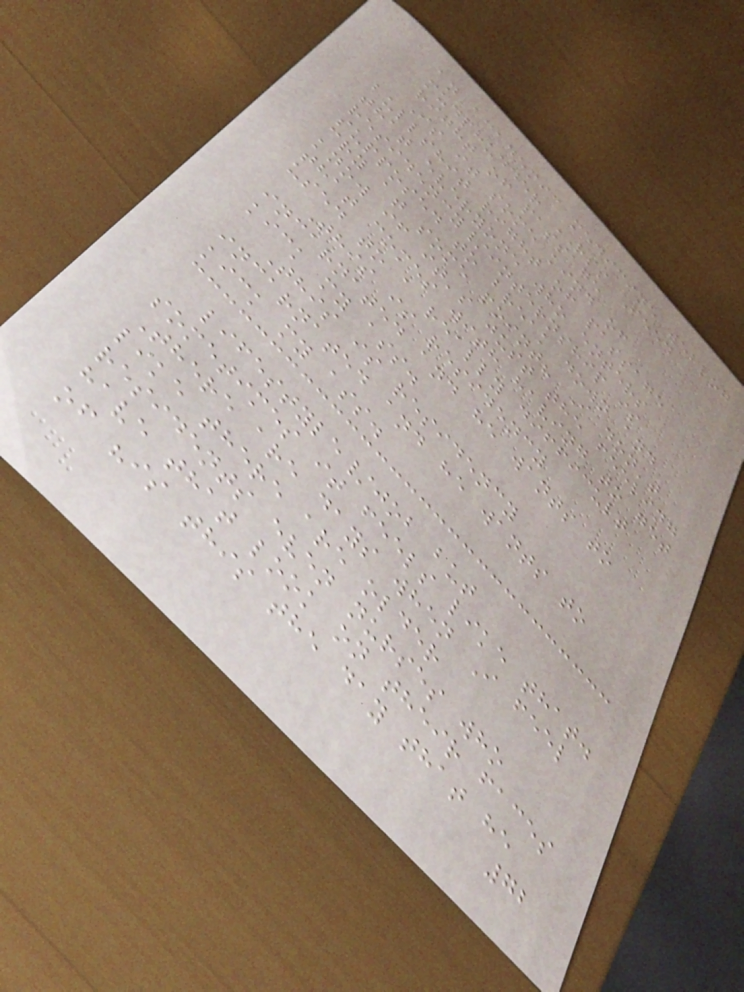an academic medicine weblog
mudphudder RSS Feed
right of passage
Is it some kind of
bullshit right of passage
that everyone who enters
residency/internship is
supposed to break down and
cry at some point? I don't
know if it's just the feeling
that comes with having to get
used to a really difficult
This is residency
incarnated and he wants to
kick my ass.
This is residency
incarnated and he wants to
kick my ass.
lifestyle/job but
sometimes it feels like that.
There are days when I feel
like there are older
residents even nurses who
have that look on their faces
of "is this the day that he
72
